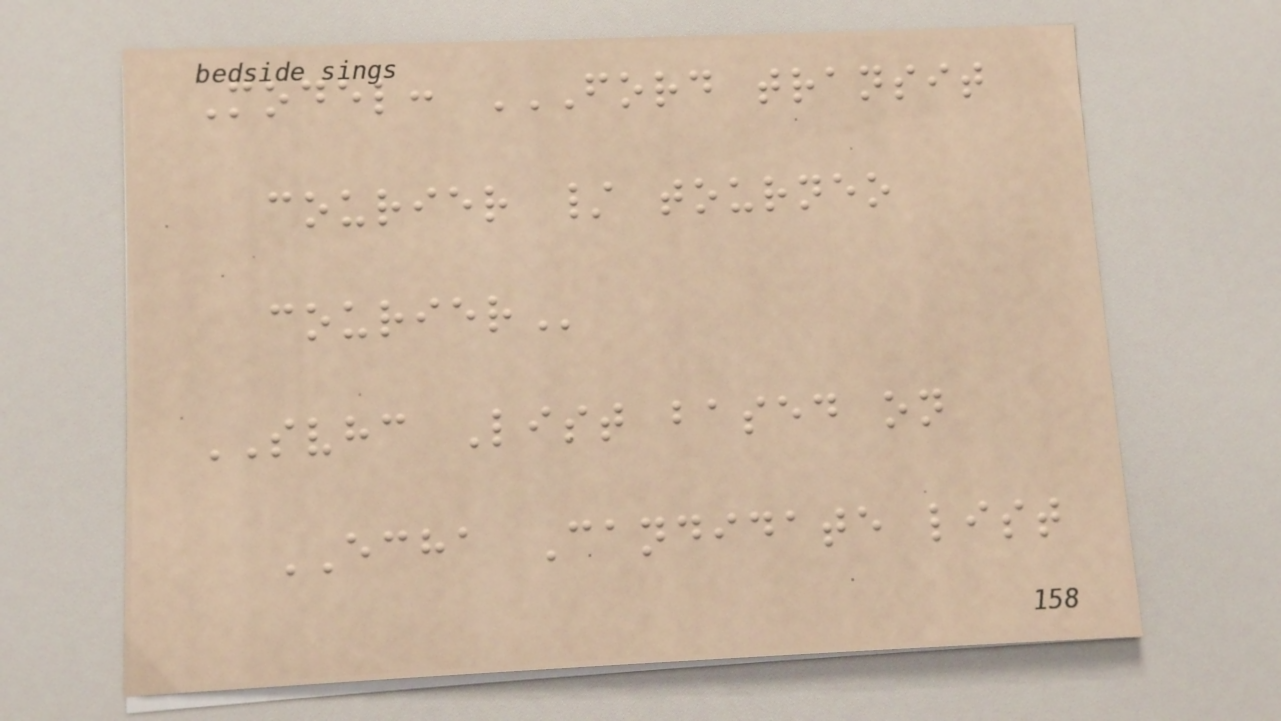Model: FORD TRANSIT
COURIER / TOURNEO
COURIER
SVHC List based on
ECHA Candidate list
